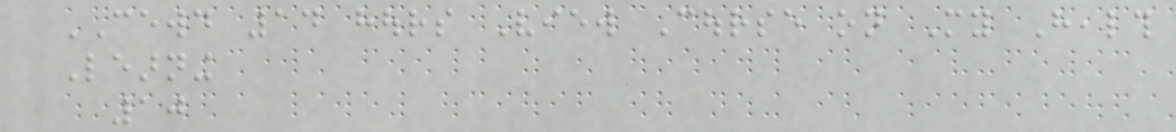CEWD 14 hours View Course on My Health
Learning
10
